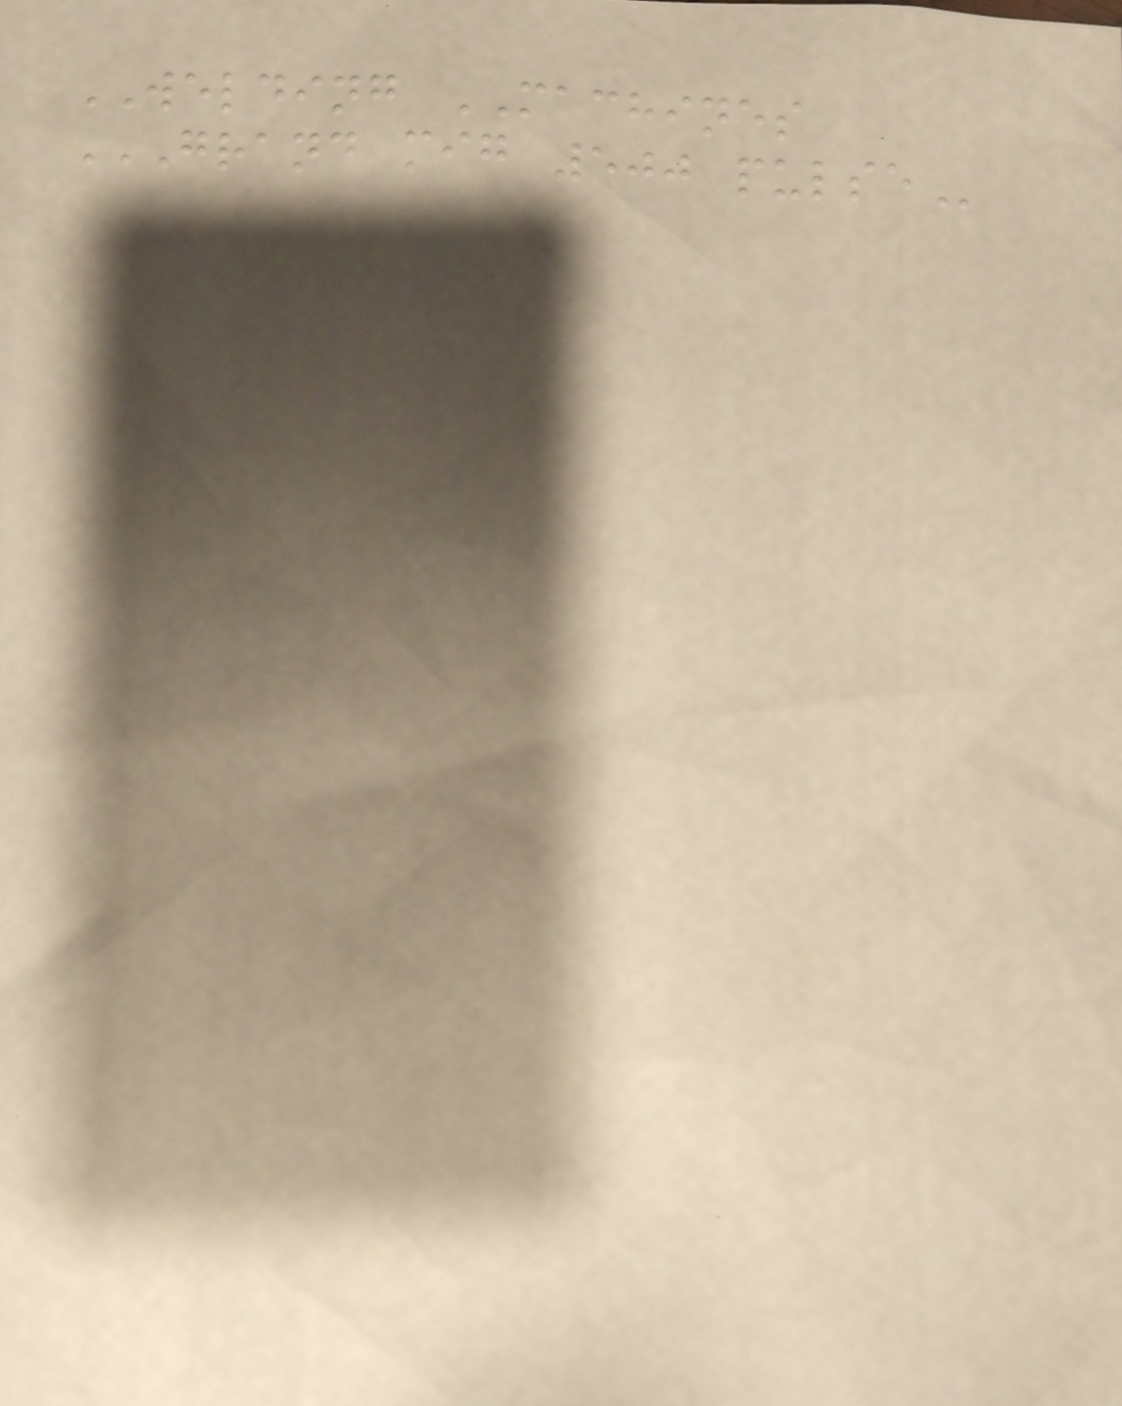WELDING MACHINES
GRAND MIG 500 PULSE
